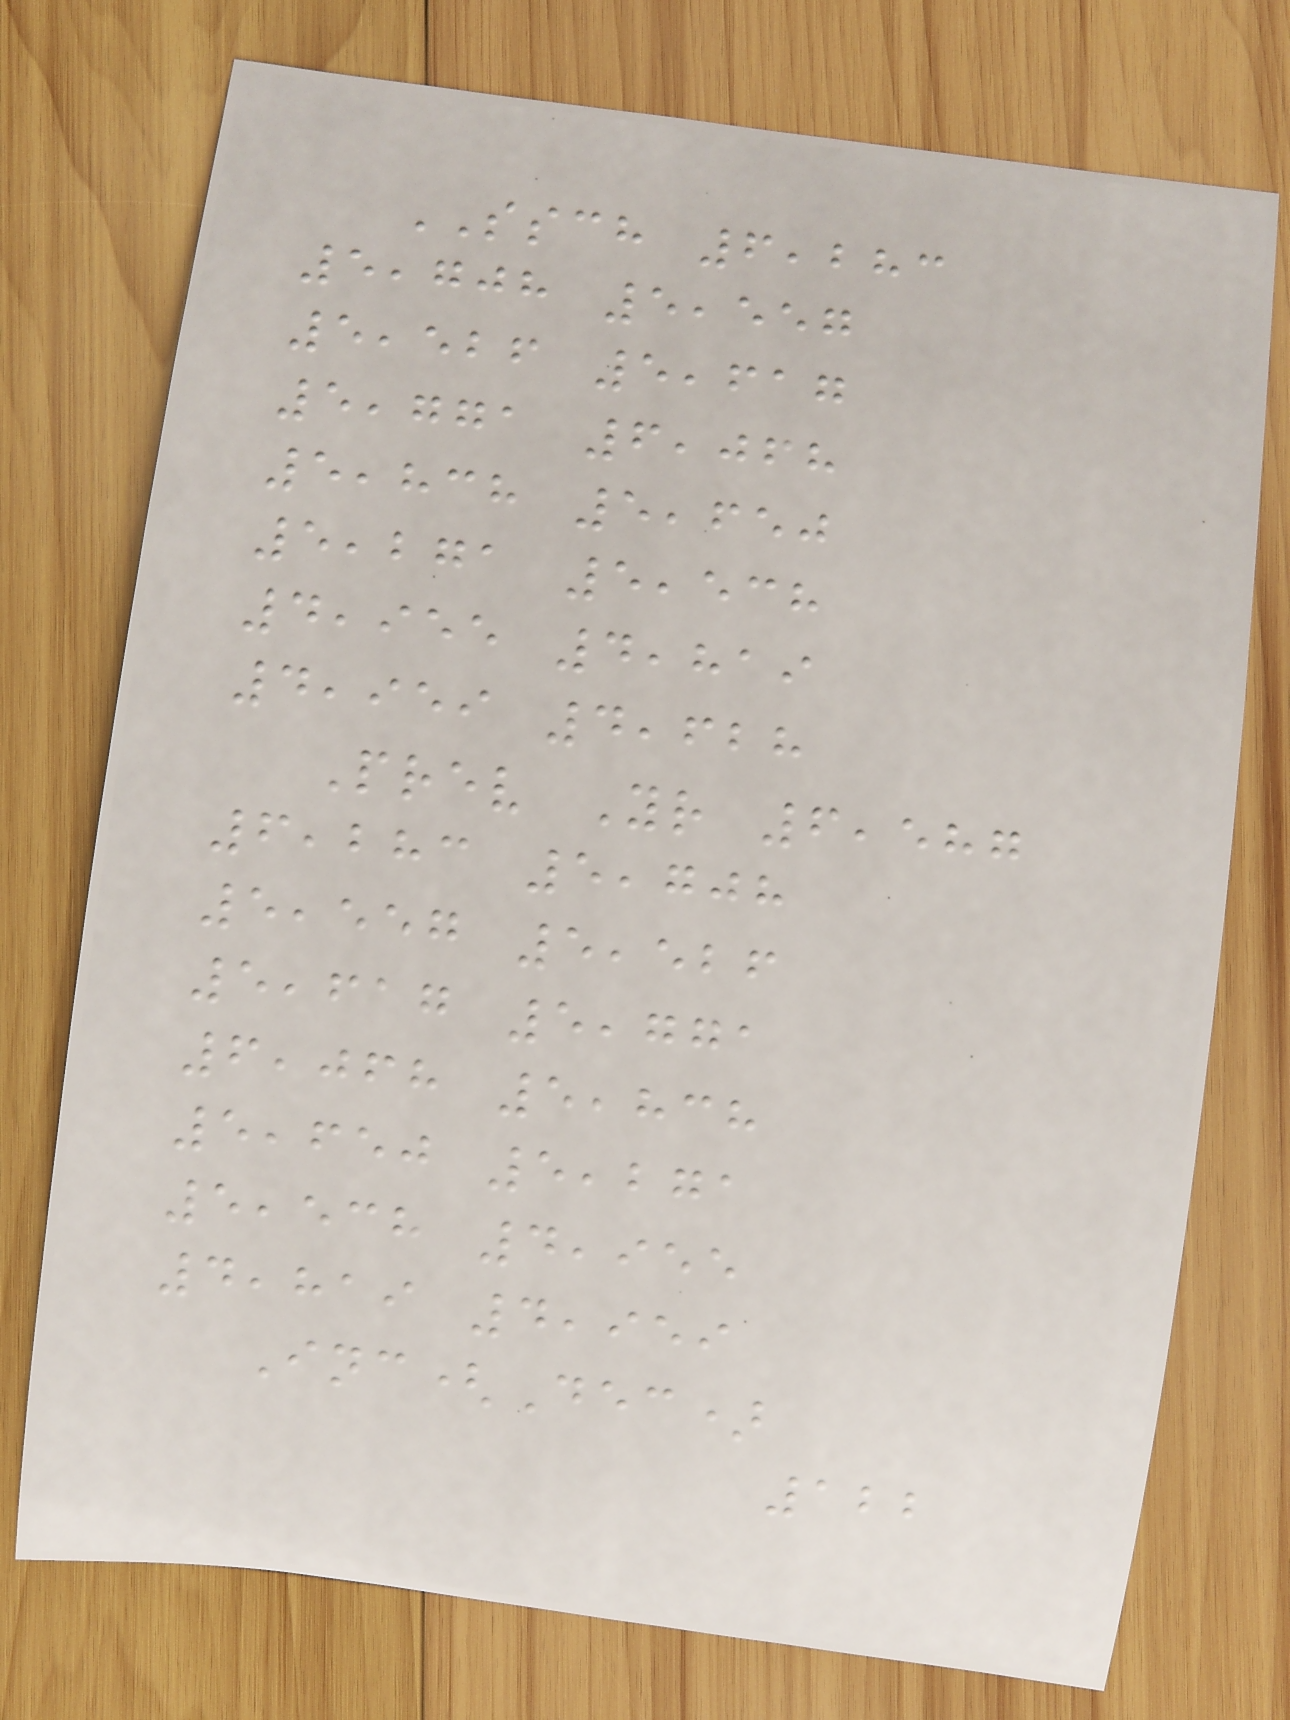SSCH 6,283
5,708 5,557
5,526 5,617
5,771 6,068
5,838 5,650
5,271 5,538
4,955 4,819
4,959 4,628
Prev Yr 6,587
6,283 5,708
5,557 5,526
5,617 5,771
6,068 5,838
5,650 5,271
5,538 4,955
4,819 4,959
Inc(Dec)
122
